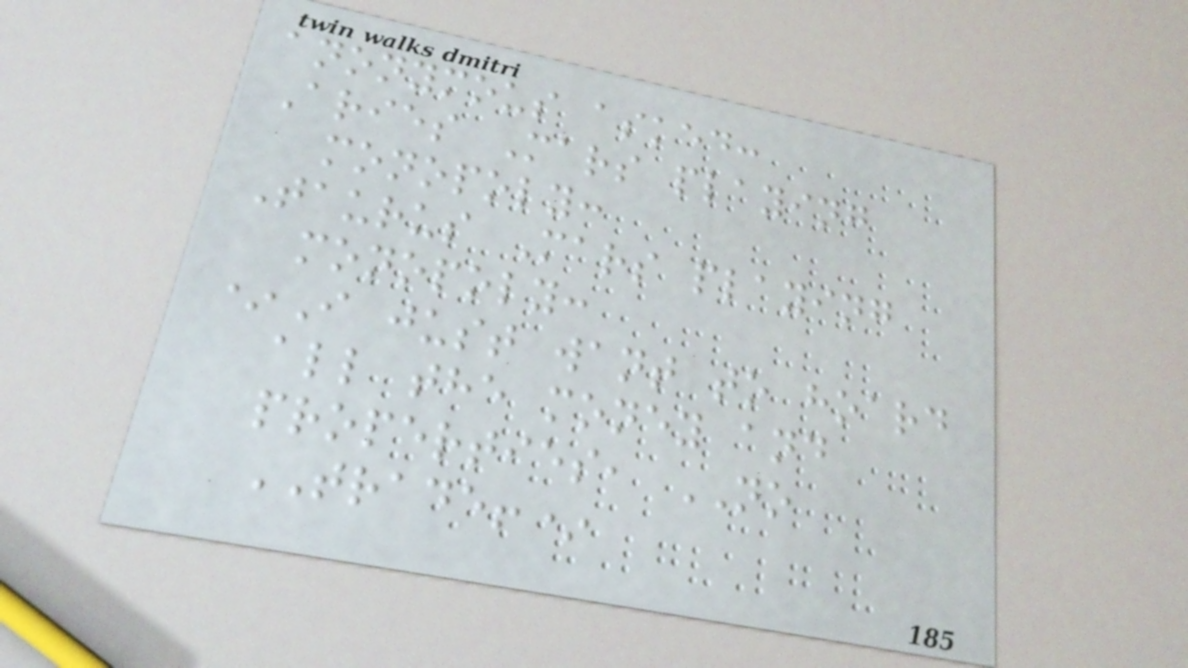anonymous asked:
Aries Mars playing
monopoly:
Taurus Mars playing
monopoly:
*I just want to hoard
all the money and
properties, NO
TRADE!*
